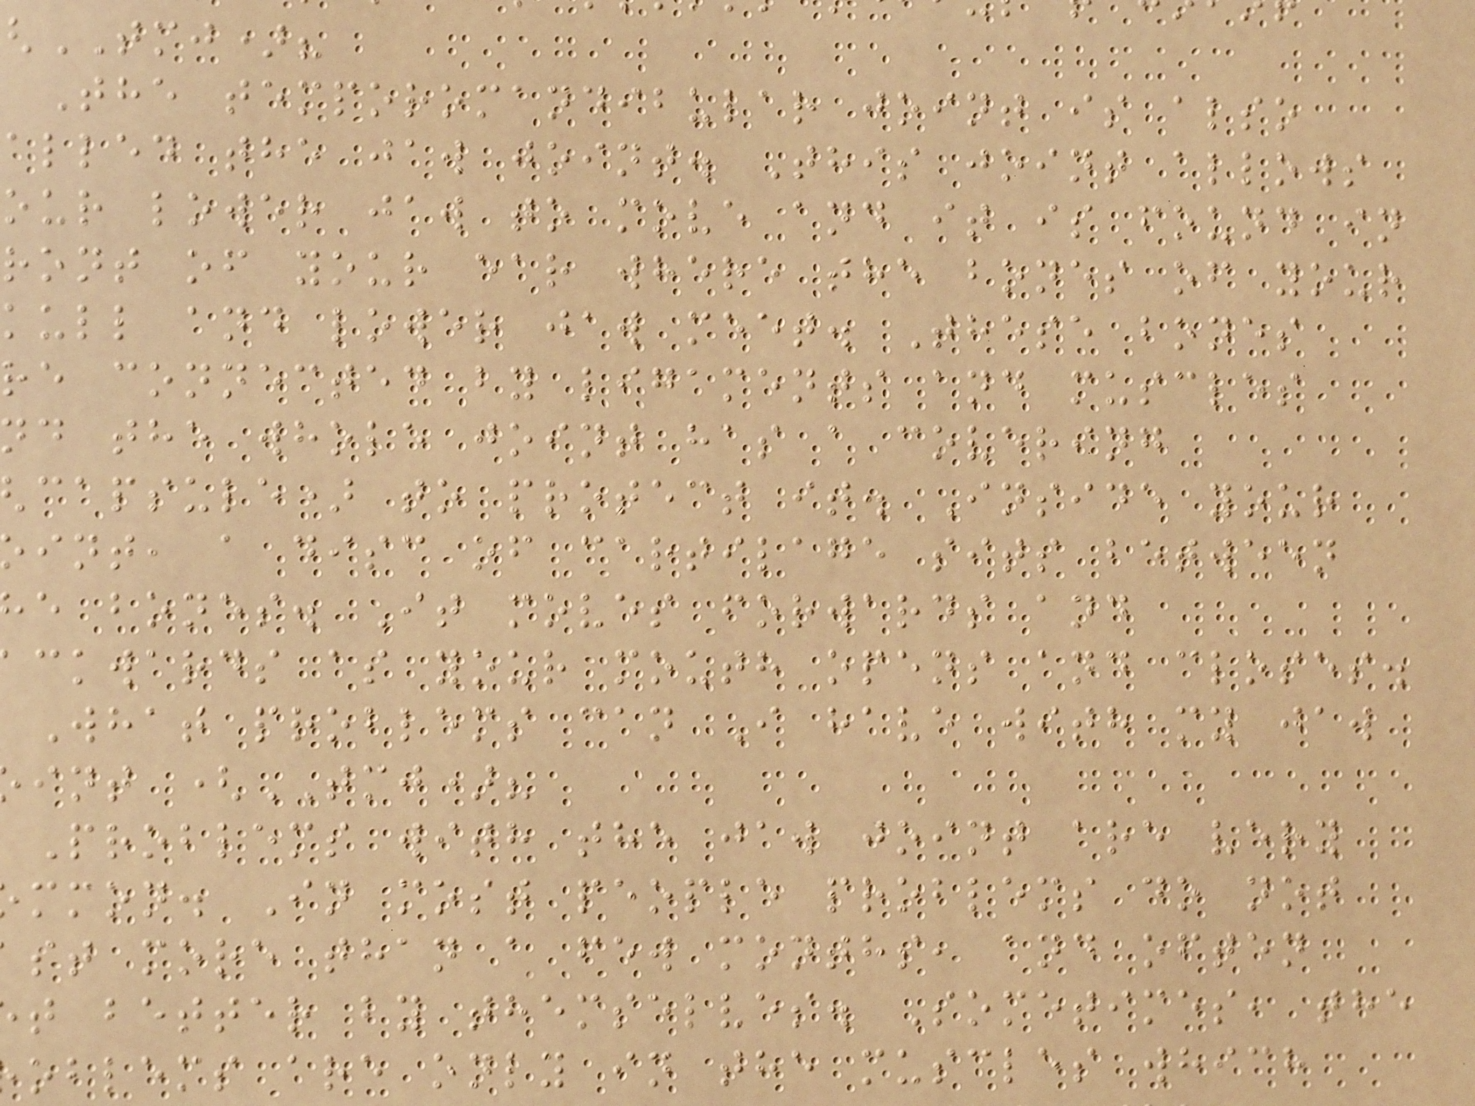TMJ)?
The temporomandibular joint is also
alled the jaw joint. This joint allows
our lower jaw to move and it is found in
ront of your ear where the bones of your
kull and lower jaw meet. These bones
re connected by ligaments and muscles
nd the whole joint has a covering
capsule) to protect it. Inside your
int, a disc of cartilage sits between
e bones. It moves forwards and
ckwards as your mouth opens and closes.
What problems can I have with my jaw
int (TMJ)?
Problems with the jaw joint are very
mmon. In most people problems do not
st more than a few months, and often
t better by themselves. Sometimes, the
oblems are only in the muscles which
